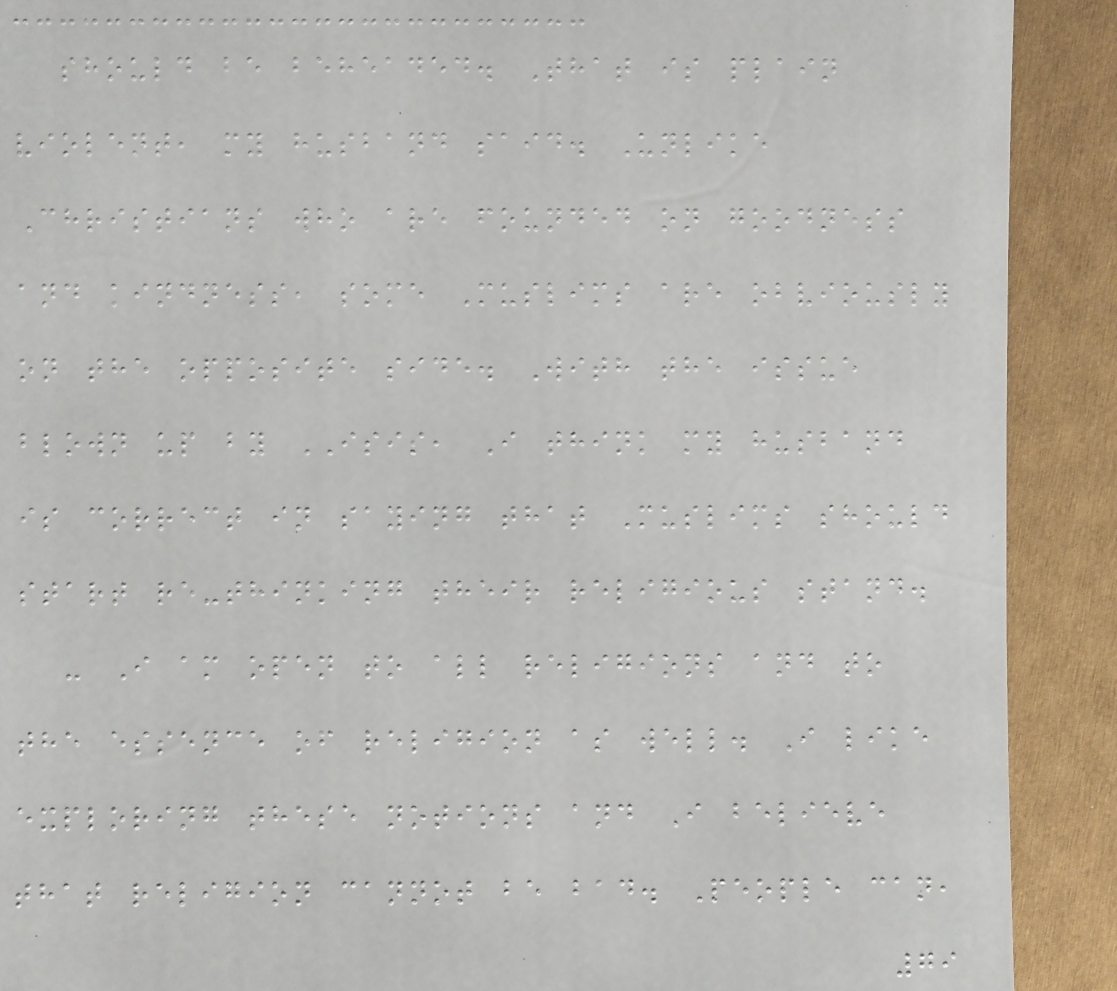should be beheaded. That is plain
violent, my husband said. Unlike
Christians who are founded on goodness
and kindness, some Muslims are obviously
on the opposite side. With the issue
blown up by ISIS, I think my husband
is correct in saying that Muslims should
start re-thinking their religious stand.
- I am open to all religions and to
the essence of religion as well. I like
exploring these notions and I believe
that religion cannot be bad. People can,
79
